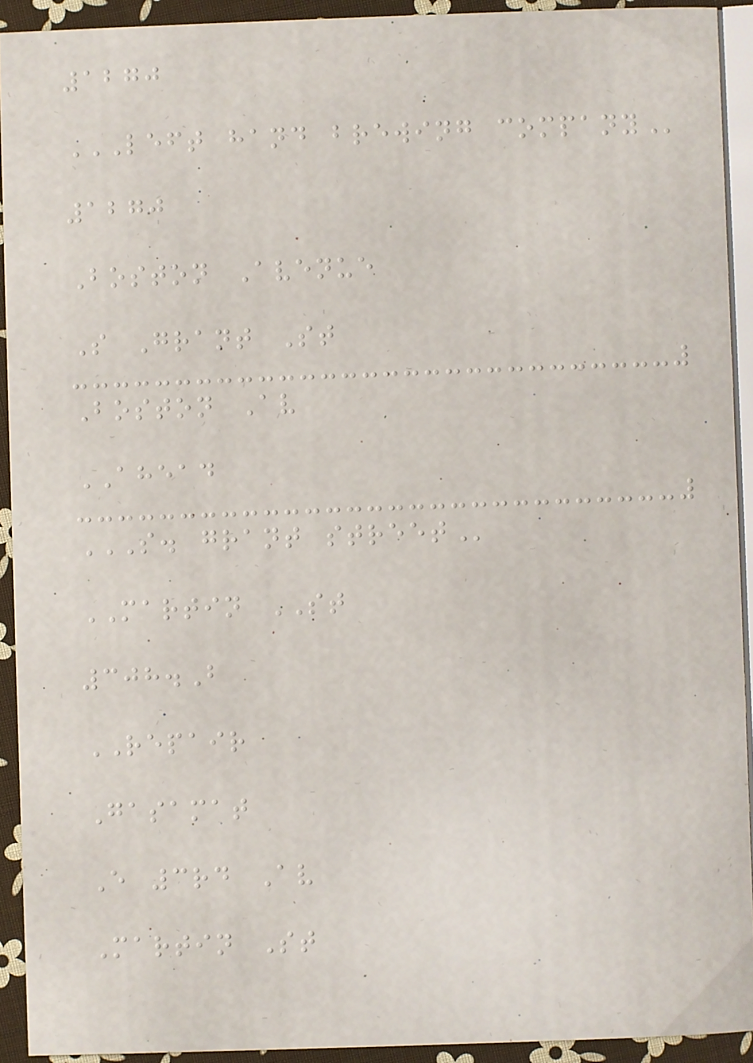1270
LEFT HAND BREWING COMPANY
1270
Boston Avenue
S Grant St
Boston Av
AHEAD
S. GRANT STREET
MARTIN ST
308.B
REPAIR
Gasamat
E 3rd Av
Martin St
